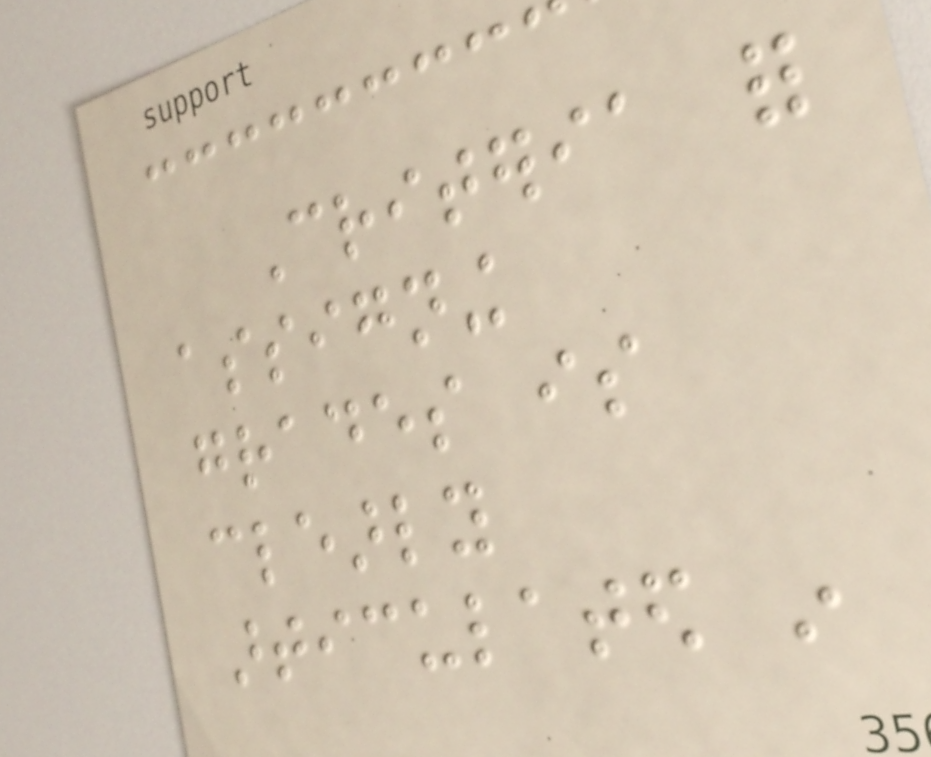Criteria for
assigning
grades is
clearly
articulated in
